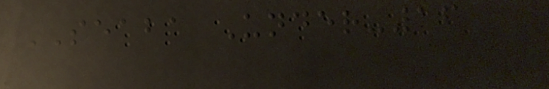SEABA Under-16
